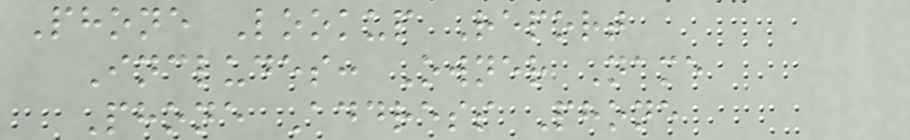Phone Lookup Report
Includes: Owner Name
Phone Address Phone
